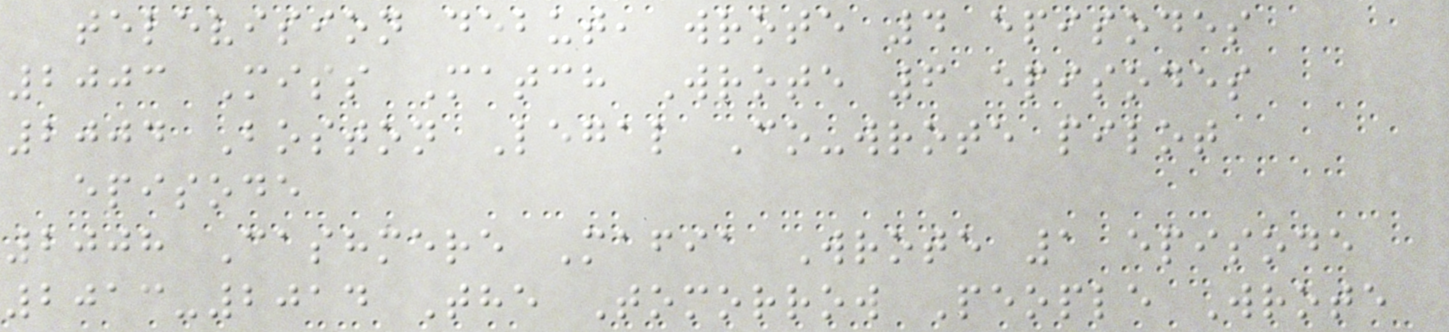television debut, wrote 4 episodes
2003 Miss Match Wrote 6 episodes
2004 Boston Legal Co-wrote pilot
episode
2008 Cashmere Mafia Wrote 1 episode
2013-2014 The Tomorrow People Wrote
